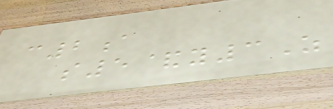c2a
s5&y3Z
